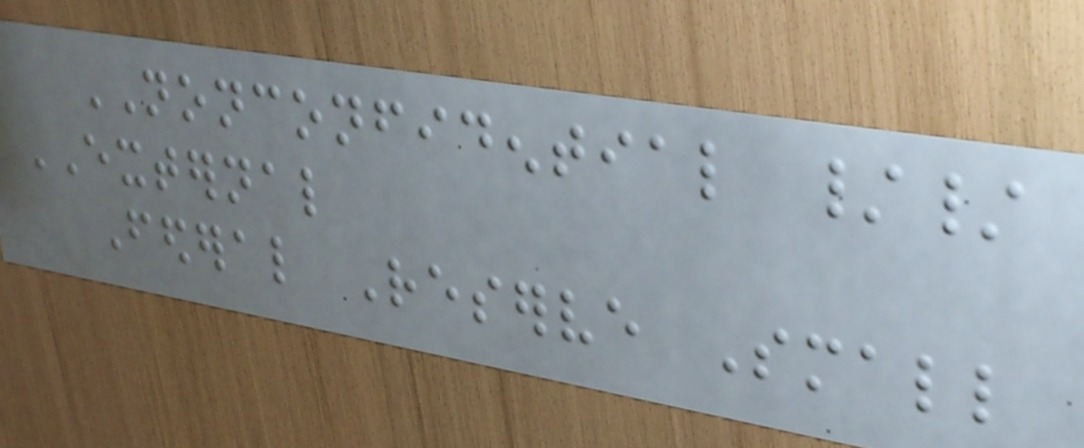NONCONFIDENTIAL //
EXTERNAL
Federal Reserve Small
